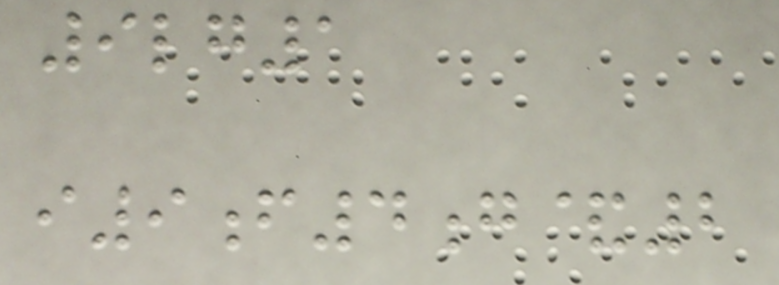9lg1
i9f4g&2
